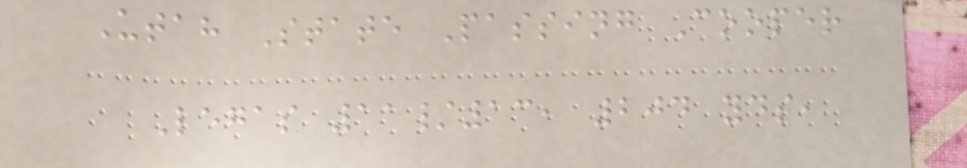Utah State Passing Cooper
Legas 11/13, 204 yds,
